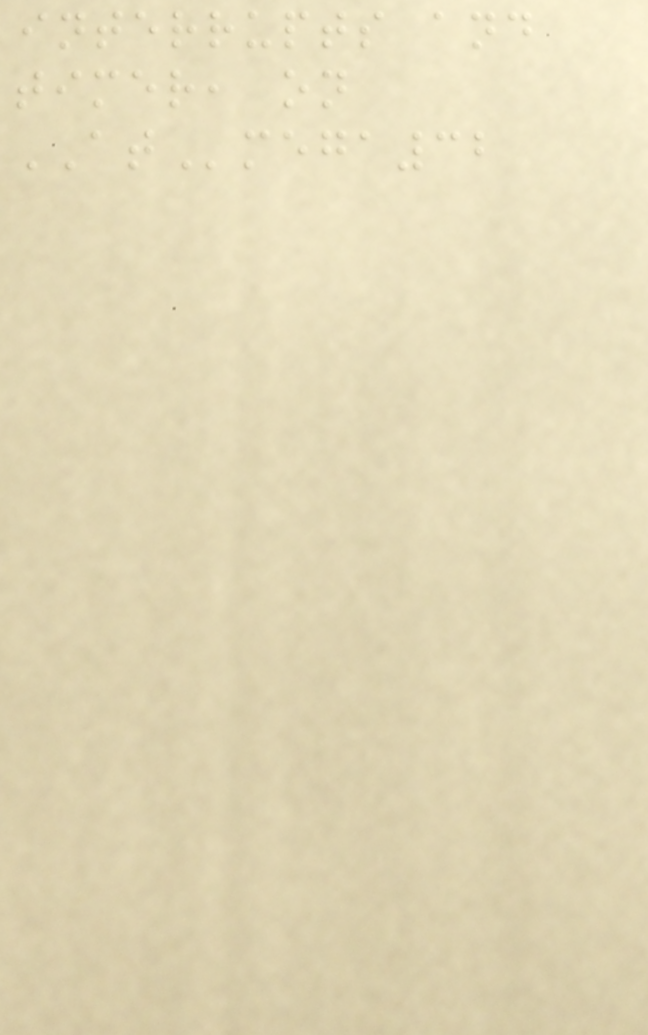interrupts and
timer, on
ATmega32
